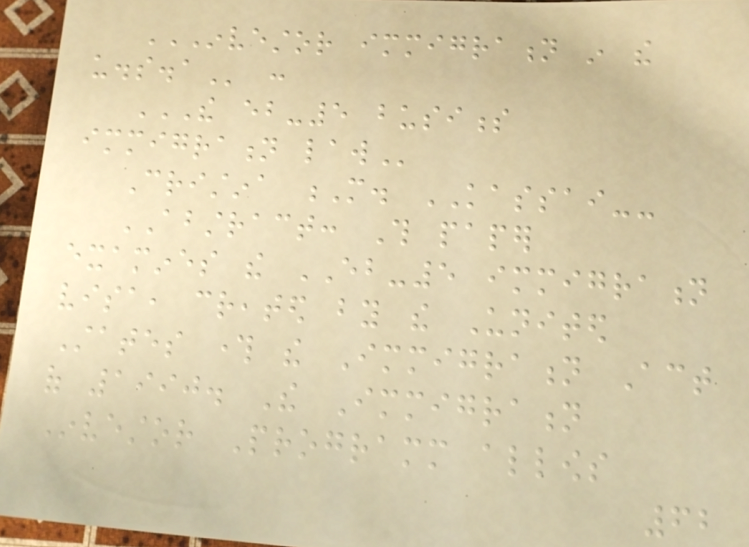INVESTOR IMMIGRATION IN THE
U.S.A :
THE EB-5 BUSINESS
IMMIGRATION LAW
Cristina M. KASSAI--
ABSTRACT: This paper
examines the EB-5 immigration
visa, created by the United
States through the Immigration Act
of 1990. The Immigration
Investor Programm allows
62
